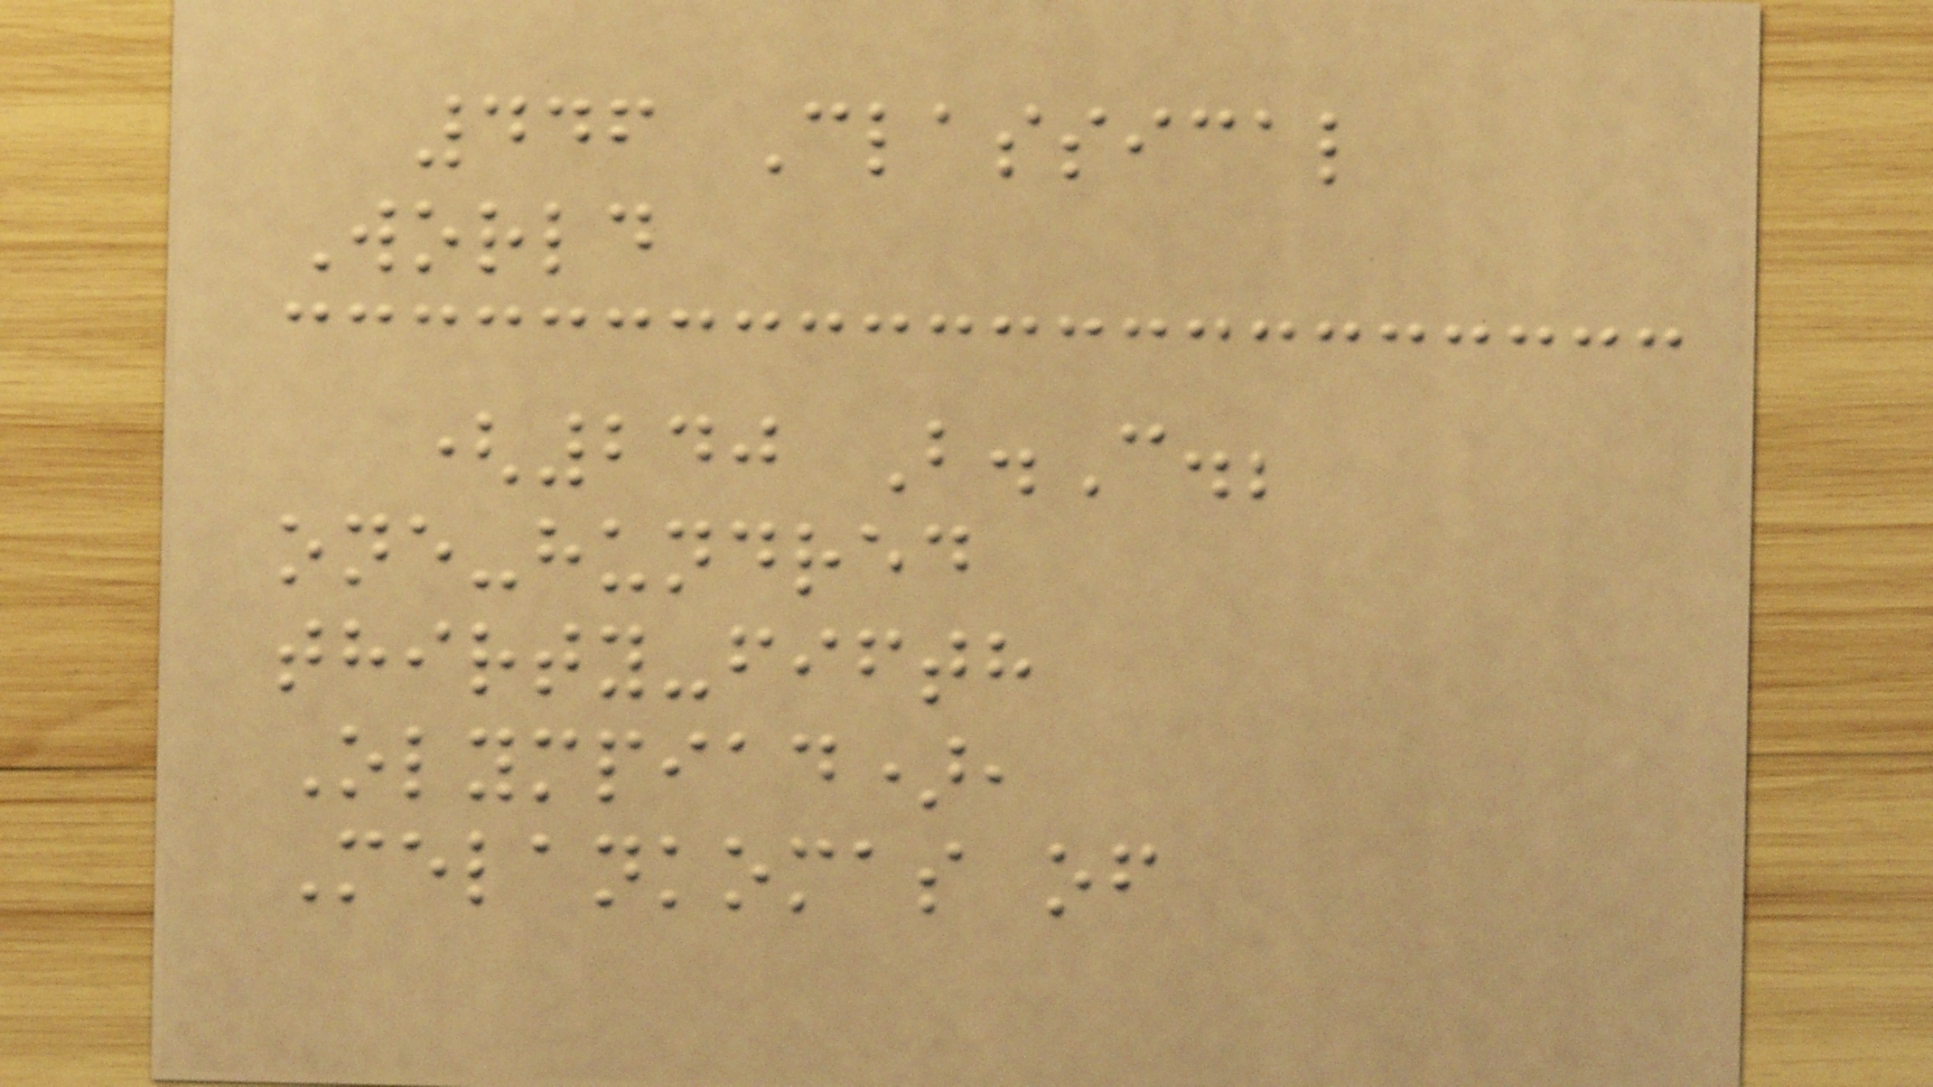446 Classical
World
(240 B.C.;
one-hundred
thirty-fifth
Olympiad),
Melankomas of
